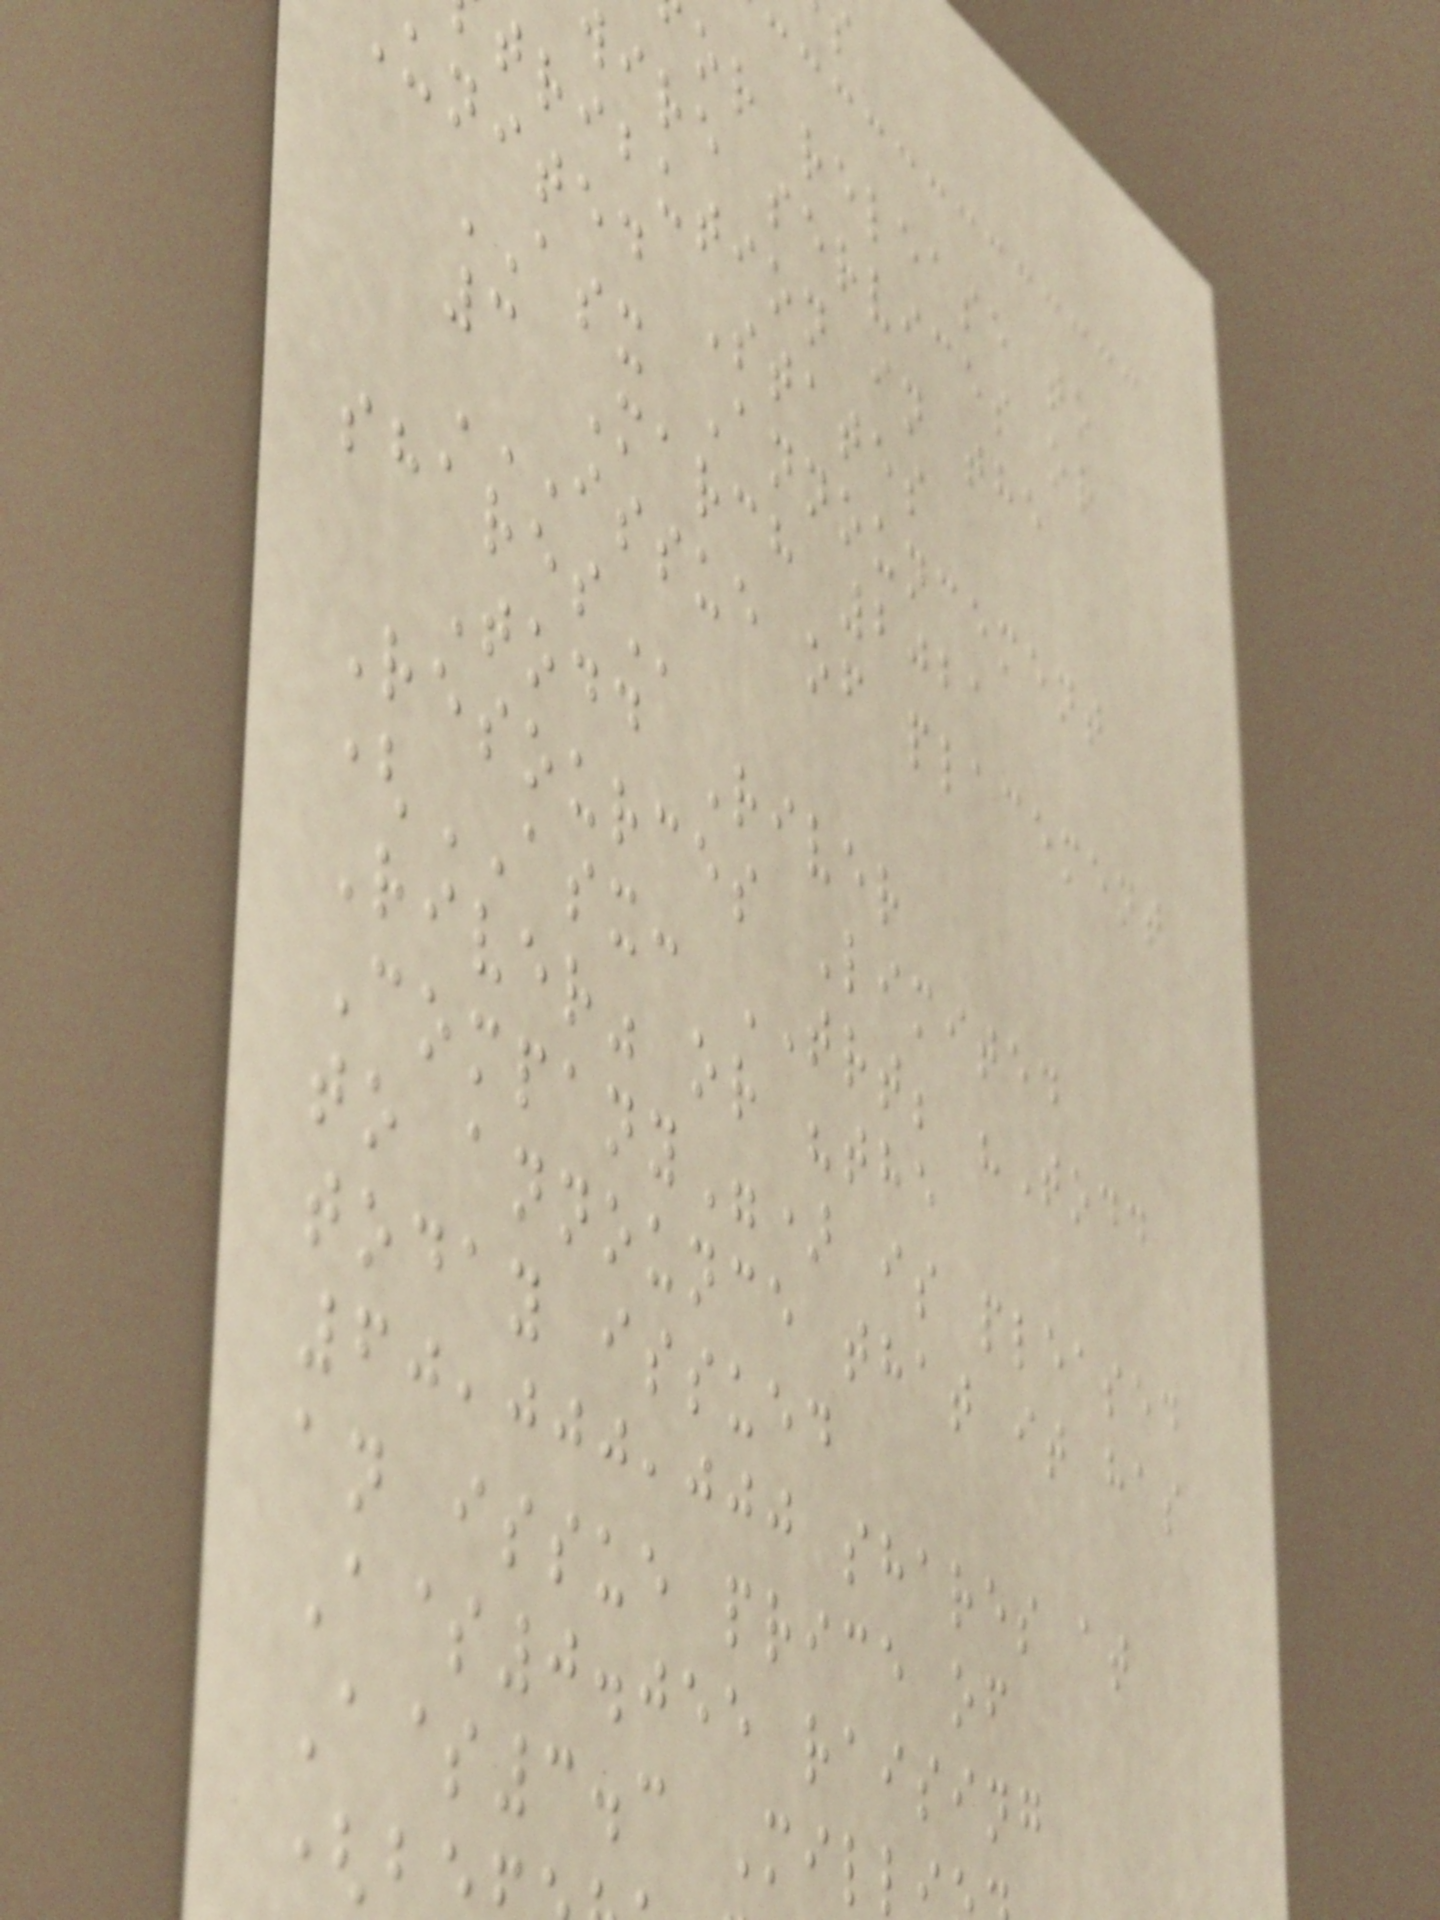or release to
ire services or
tribution in the
united States
ASX Announcement
3 March 2021
ISSUE OF PLACEMENT
Todd River
Resources Limited
(ASX: TRT; "Todd
River" or "the
Company") is pleased
to announce that it has
today issued
60,000,000 shares at
an issue price of
A$0.055 raising
A$3.3 Mill
